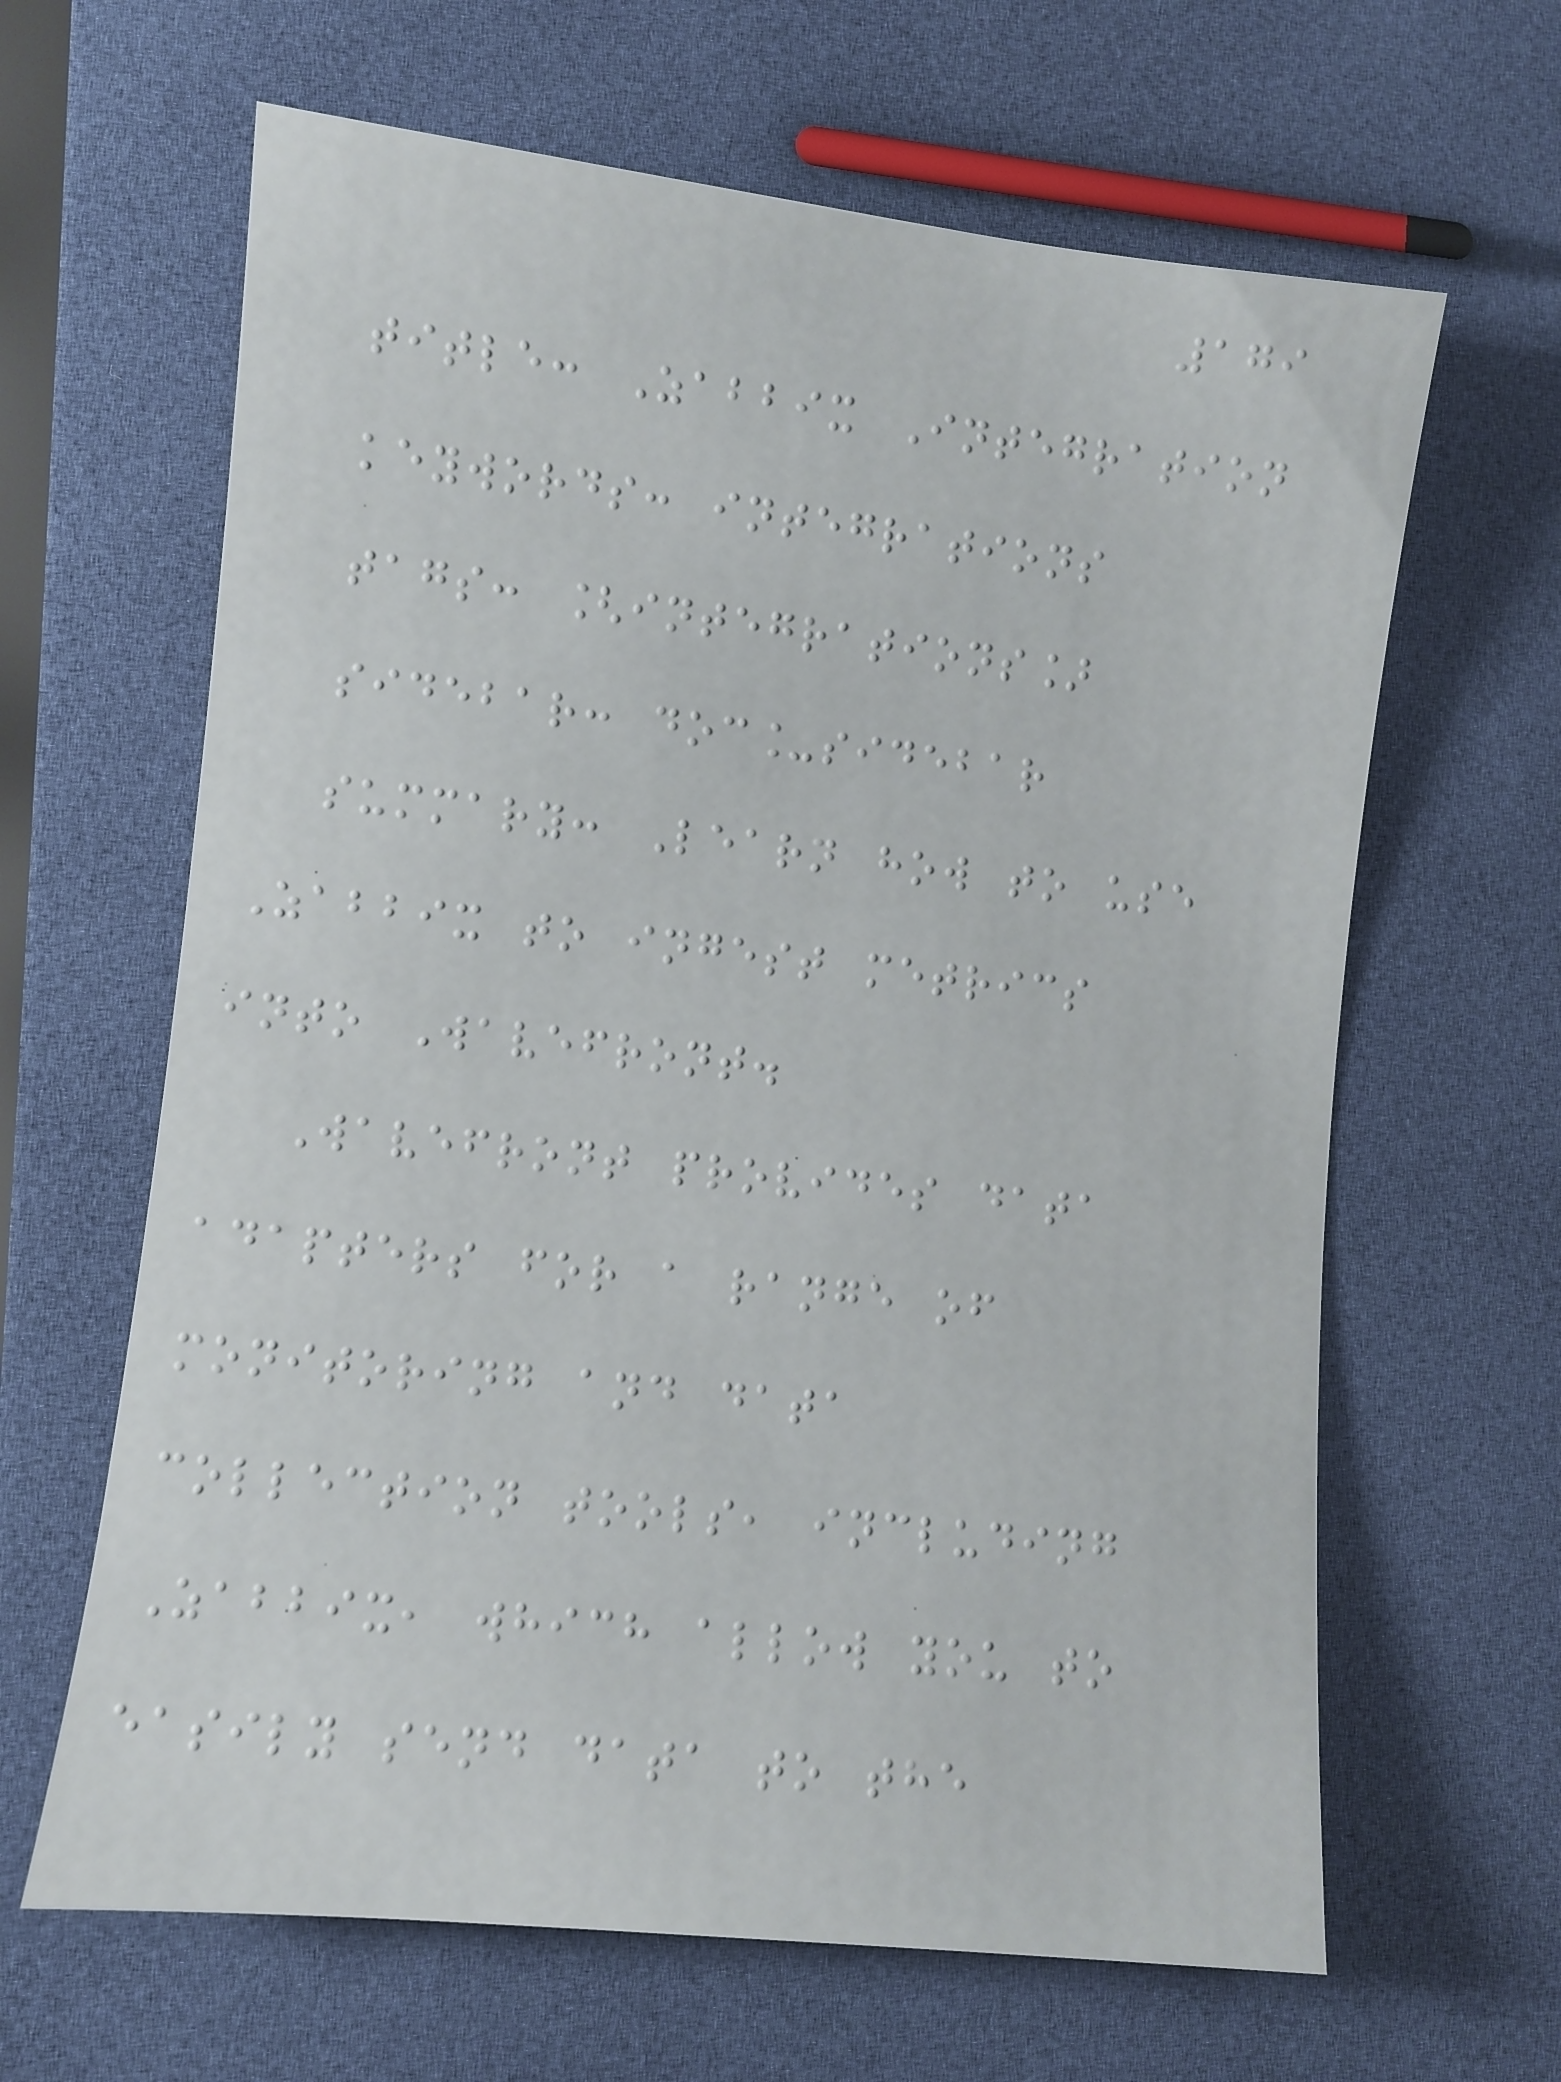179
title: Zabbix Integration
keywords: integrations
tags: [integrations]
sidebar: doc_sidebar
summary: Learn how to use
Zabbix to ingest metrics
into Wavefront.
Wavefront provides data
adapters for a range of
monitoring and data
collection tools, including
Zabbix, which allow you to
easily send data to the
